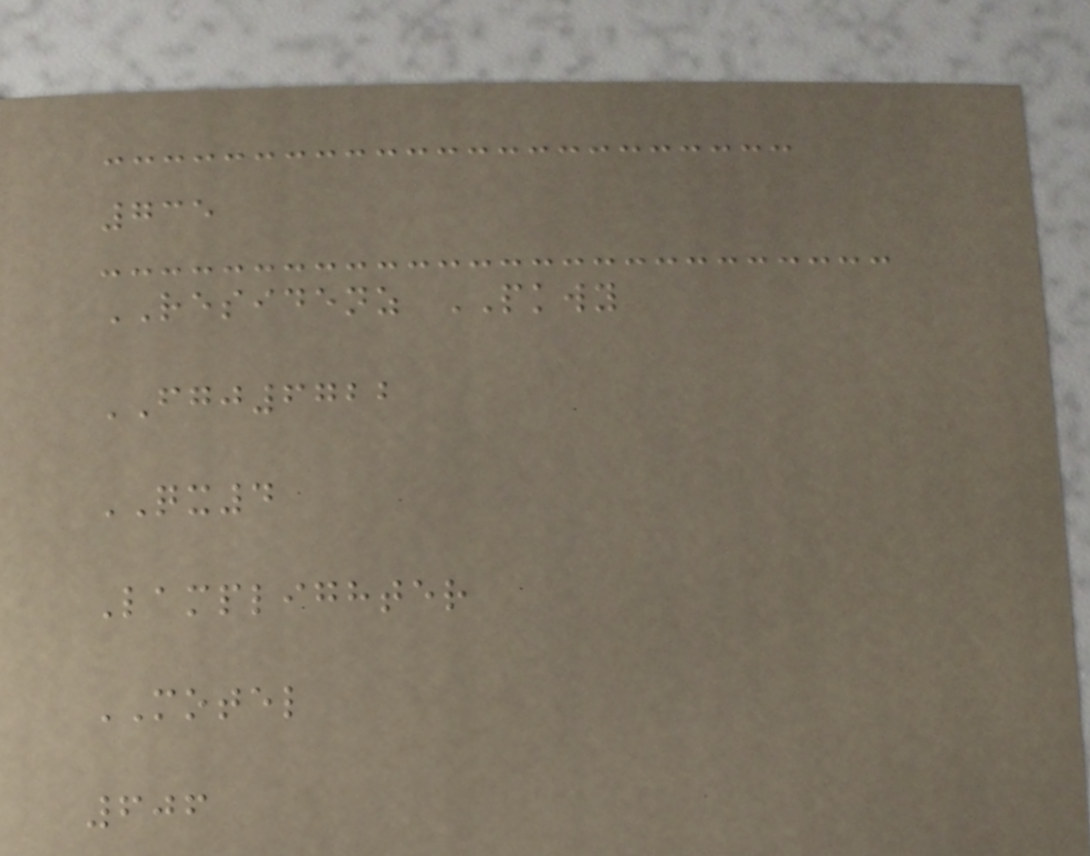735
RESIDENZ PKWY
FGJ6722
QX4
Lamplighter
MOTEL
606
